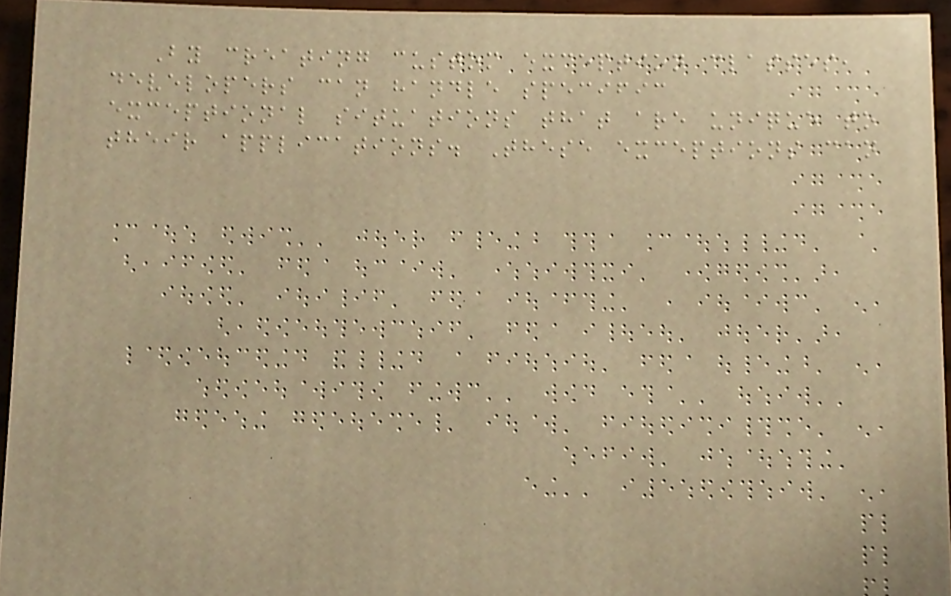By creating custom exception classes,
developers can handle specific
exceptional situations that are unique to
their applications. These exceptions can
